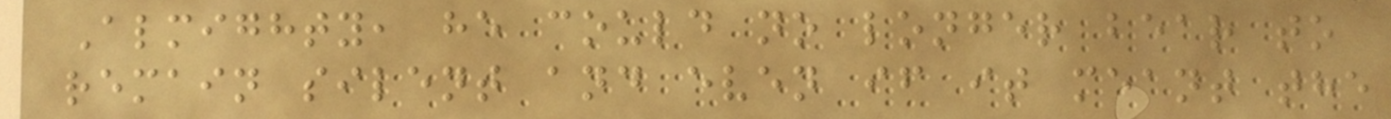Almighty, he could no longer bear to
remain silent and even if it meant the
